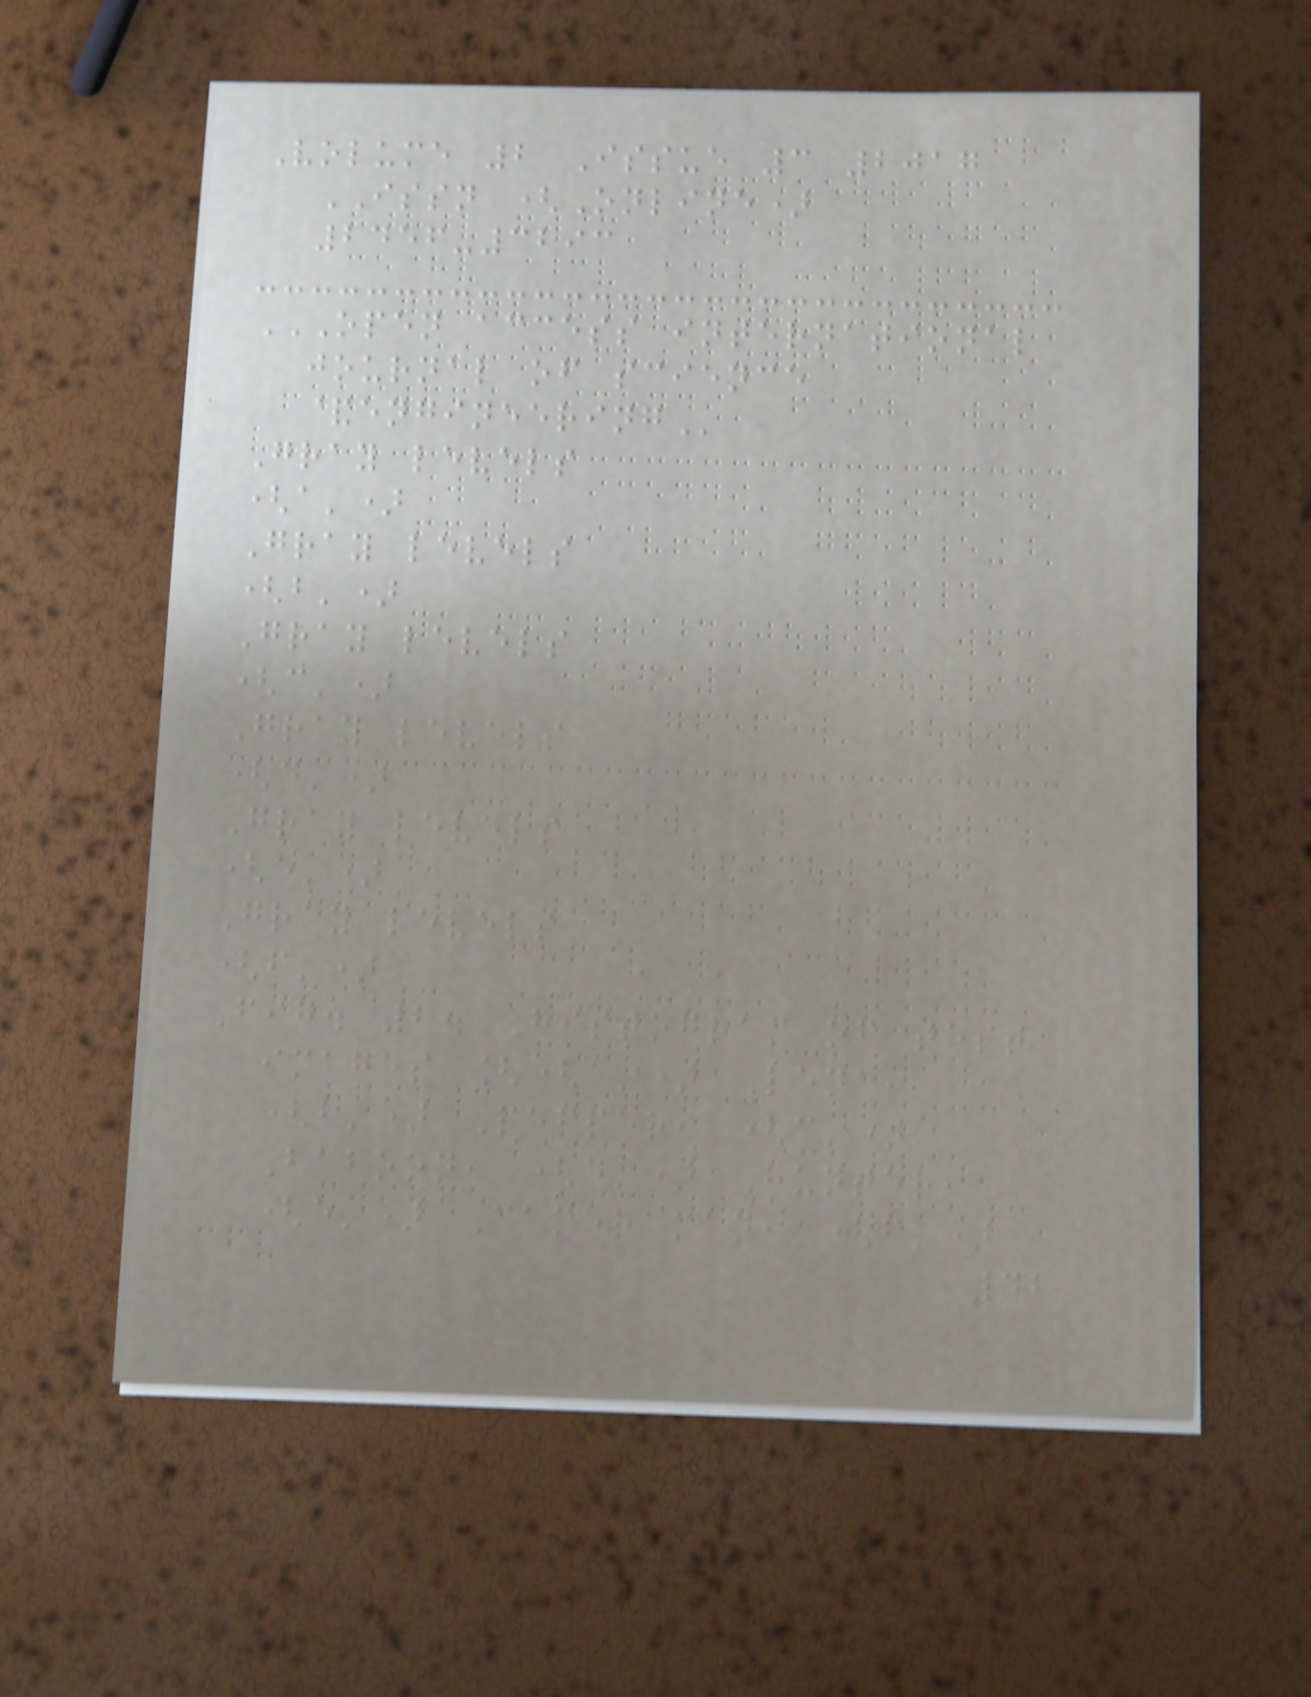Volume 2 Issue 3 2017
ISSN (Online)
2456-3293
OPEN ACCESS INTERNATIONAL
JOURNAL OF SCIENCE
&ENGINEERING
Gray levels
(a')
Gray levels
(b')
Gray levels
(c')
Gray levels
(d')
Gray levels
(e')
Gray levels
(f')
Fig. 2. Histogram of test
images [(a') Lena,
(b') Pepper, (c')
Baboon, (d') Hunter,
(e') Cameraman, (f')
42
